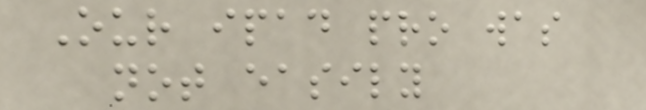Our ipad pro was
not easily
